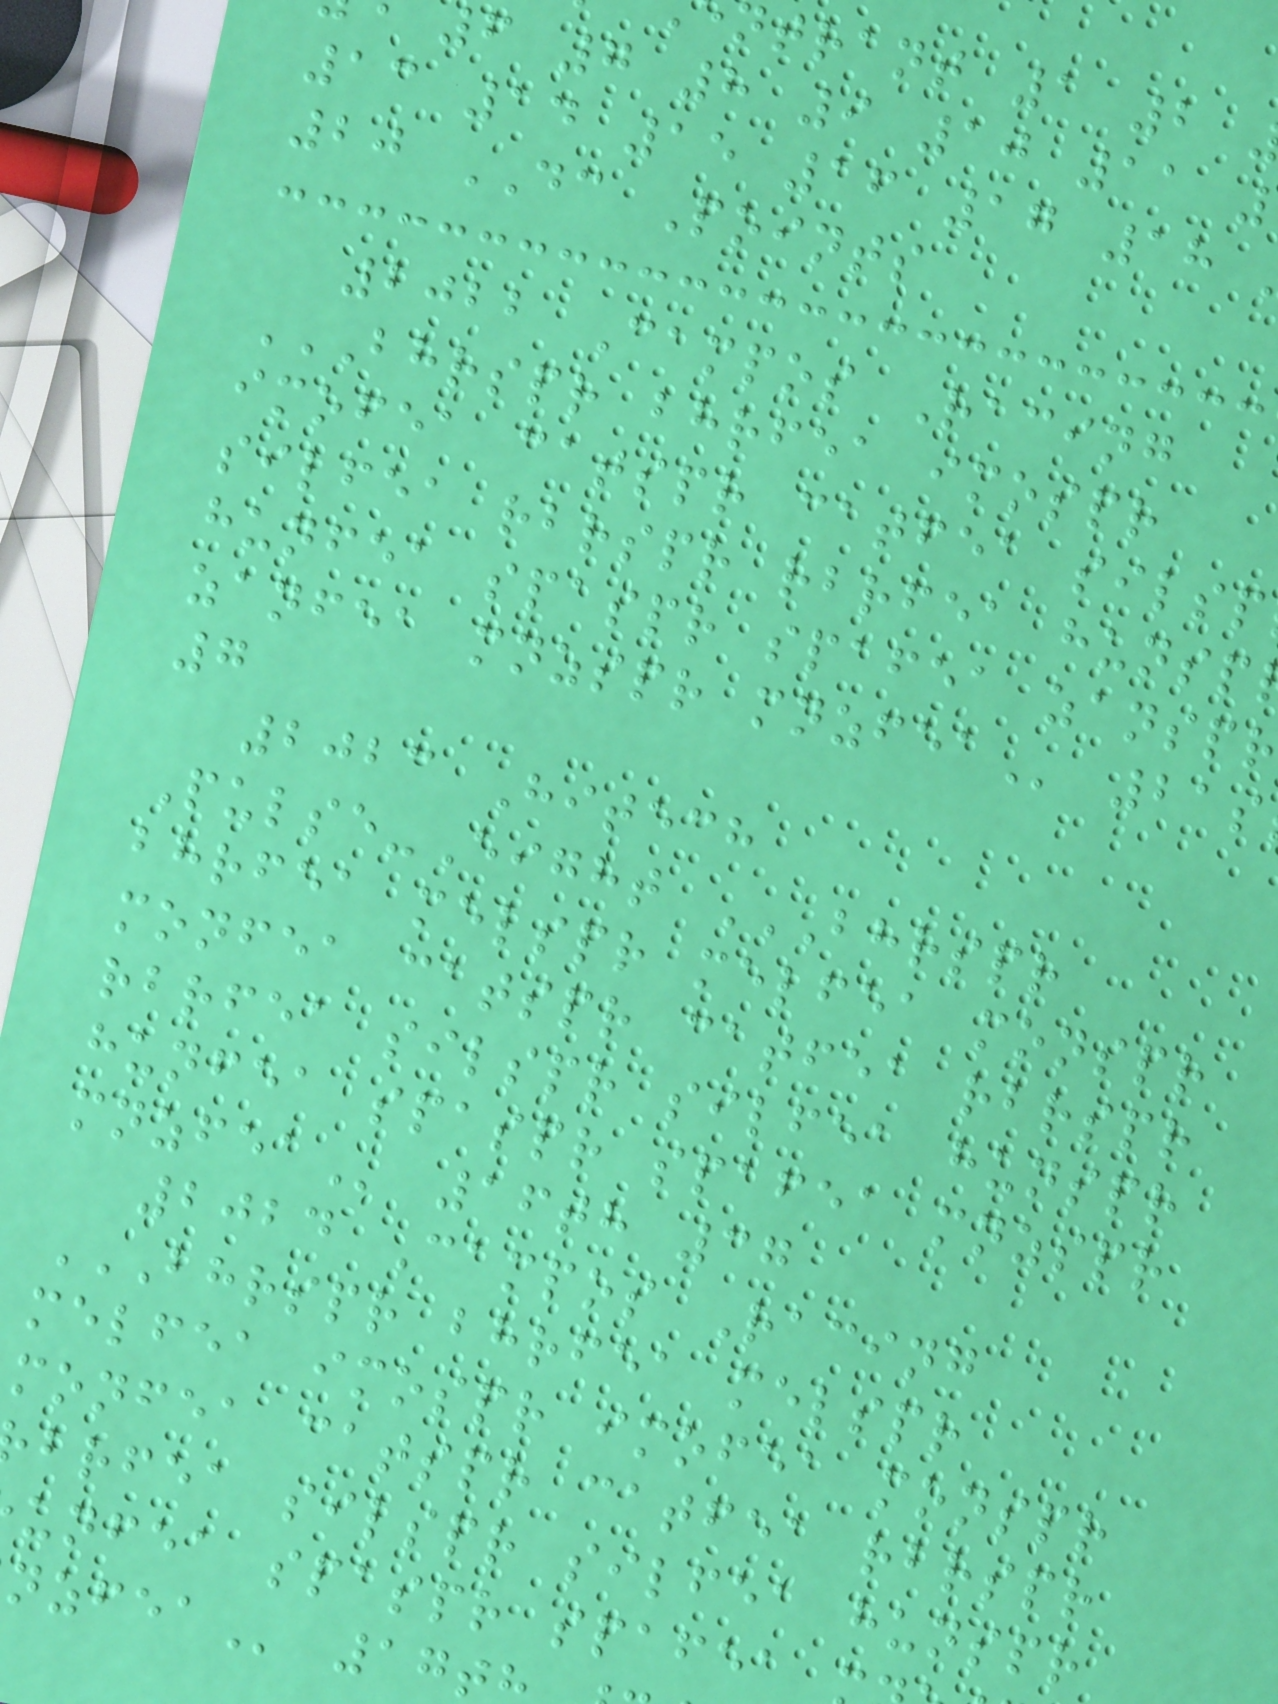ntrant 1 2
6 7 8 9 10 11
13 14 15 16 17 18
20 DC Points
2022 Campos Racing
BHRSPR BHRFEA IMOSPR
imofea catspr catfea
silfea rbrspr rbrfea
hunfea spaspr spafea zanspr
zanfea mnzspr
7
2023 Hitech
Pulse-Eight BHRSPR
bhrfea melspr melfea monspr
monfea catspr catfea rbrspr
rbrfea silspr silfea hunspr
hunfea spaspr spafea mnzspr
16th 37
2024 Campos Racing
BHRSPR BHRFEA MELSPR
melfea imospr imofea monspr
monfea catspr catfea rbrspr
brfea silspr silfea hunspr
unfea spaspr spafea
